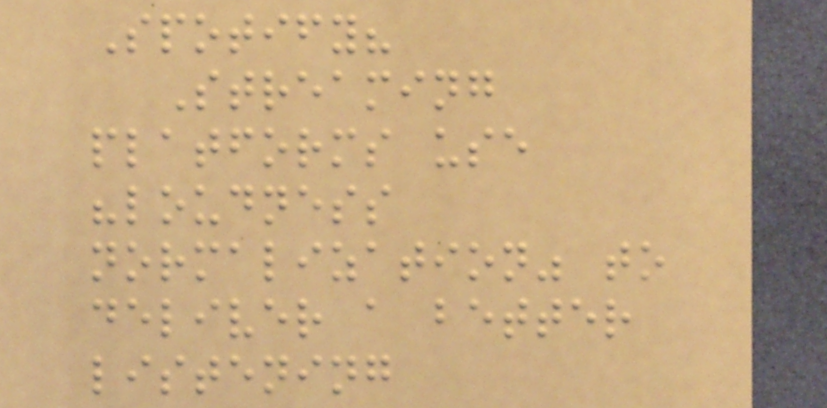Spotify?
Streaming
platforms use
"loudness
normalization" to
deliver a better
listening
